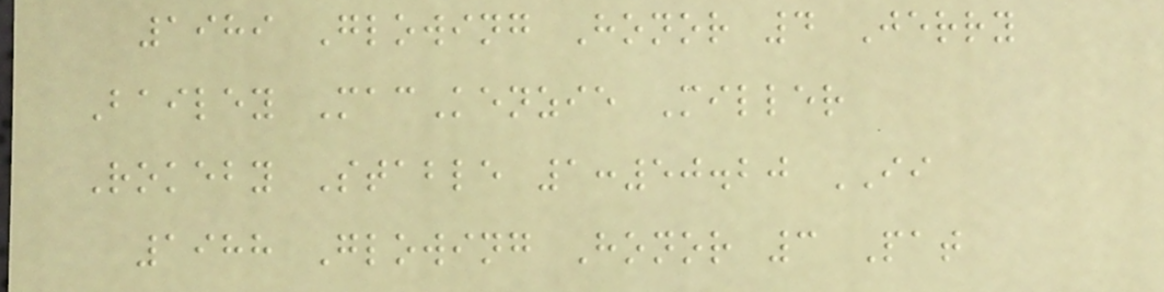1989 Glowing Honor 4 Jerry
Bailey MacKenzie Miller
Rokeby Stable 1:50.20 II
1988 Glowing Honor 3 Pat
